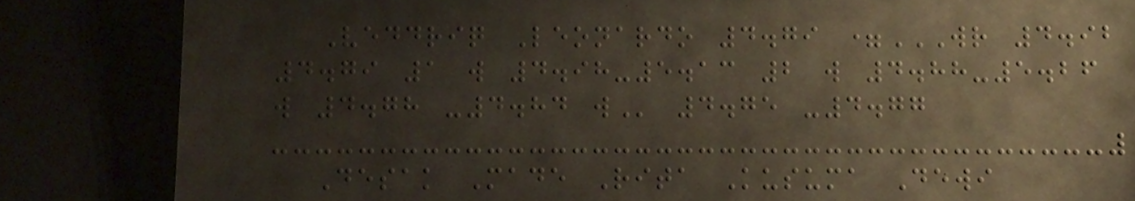Veddriq Leonardo 4.79 =WR 4.92
4.79 1 W 4.98-5.13 2 W 4.88-5.26
W 4.78 -4.84 W 4.75 -4.77
Desak Made Rita Kusuma Dewi
